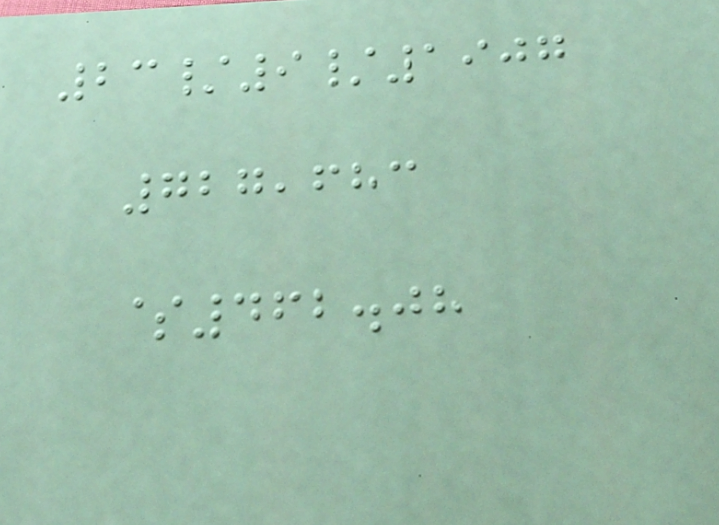23/9/1907
727,683
$462.08
